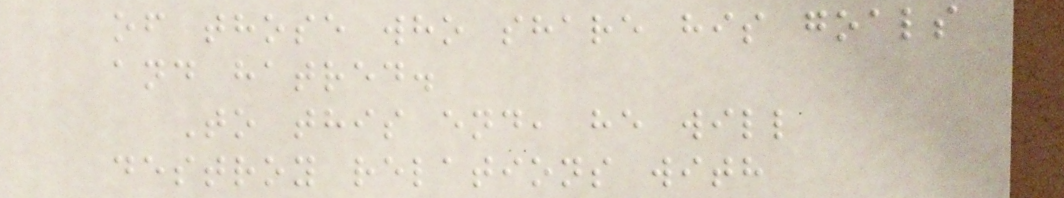of those who share his goals
and hatred.
To this end, he will
destroy relations with
